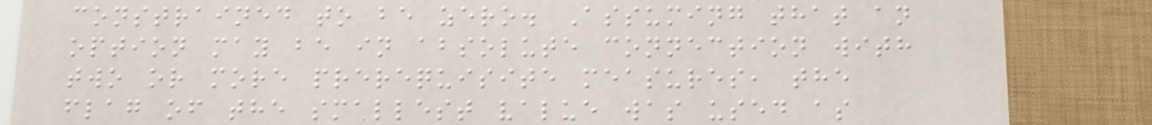constrained to be zero. Assuming that an
option may be in absolute connection with
two or more prerequisite measures, the
flag of the smallest value was used as
